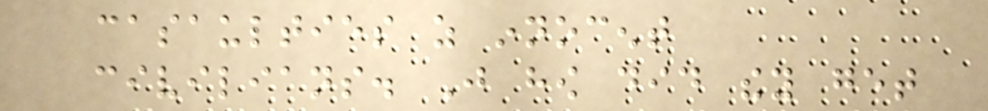casaulties as innocent
civilians. Just how did they get
